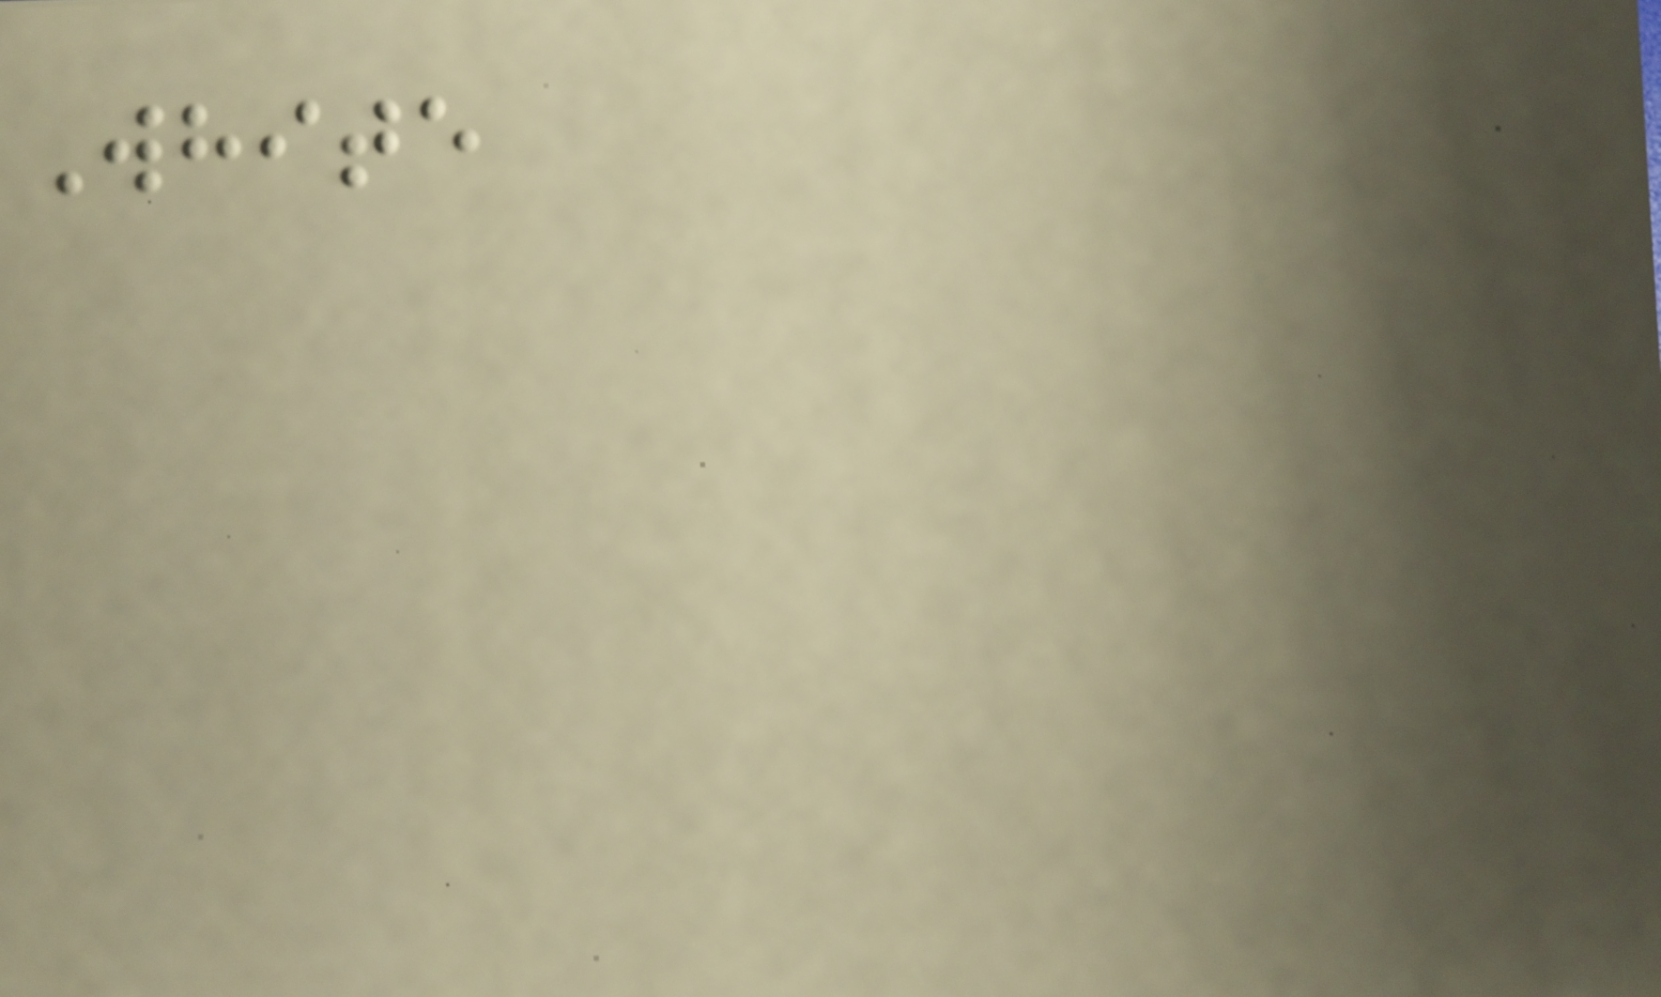White
